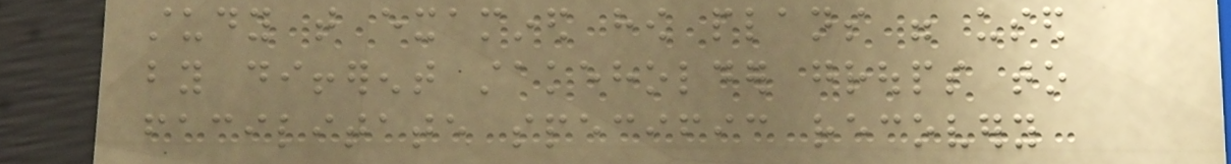study that examined how plans were used
by different stakeholder groups to
facilitate specific recovery
